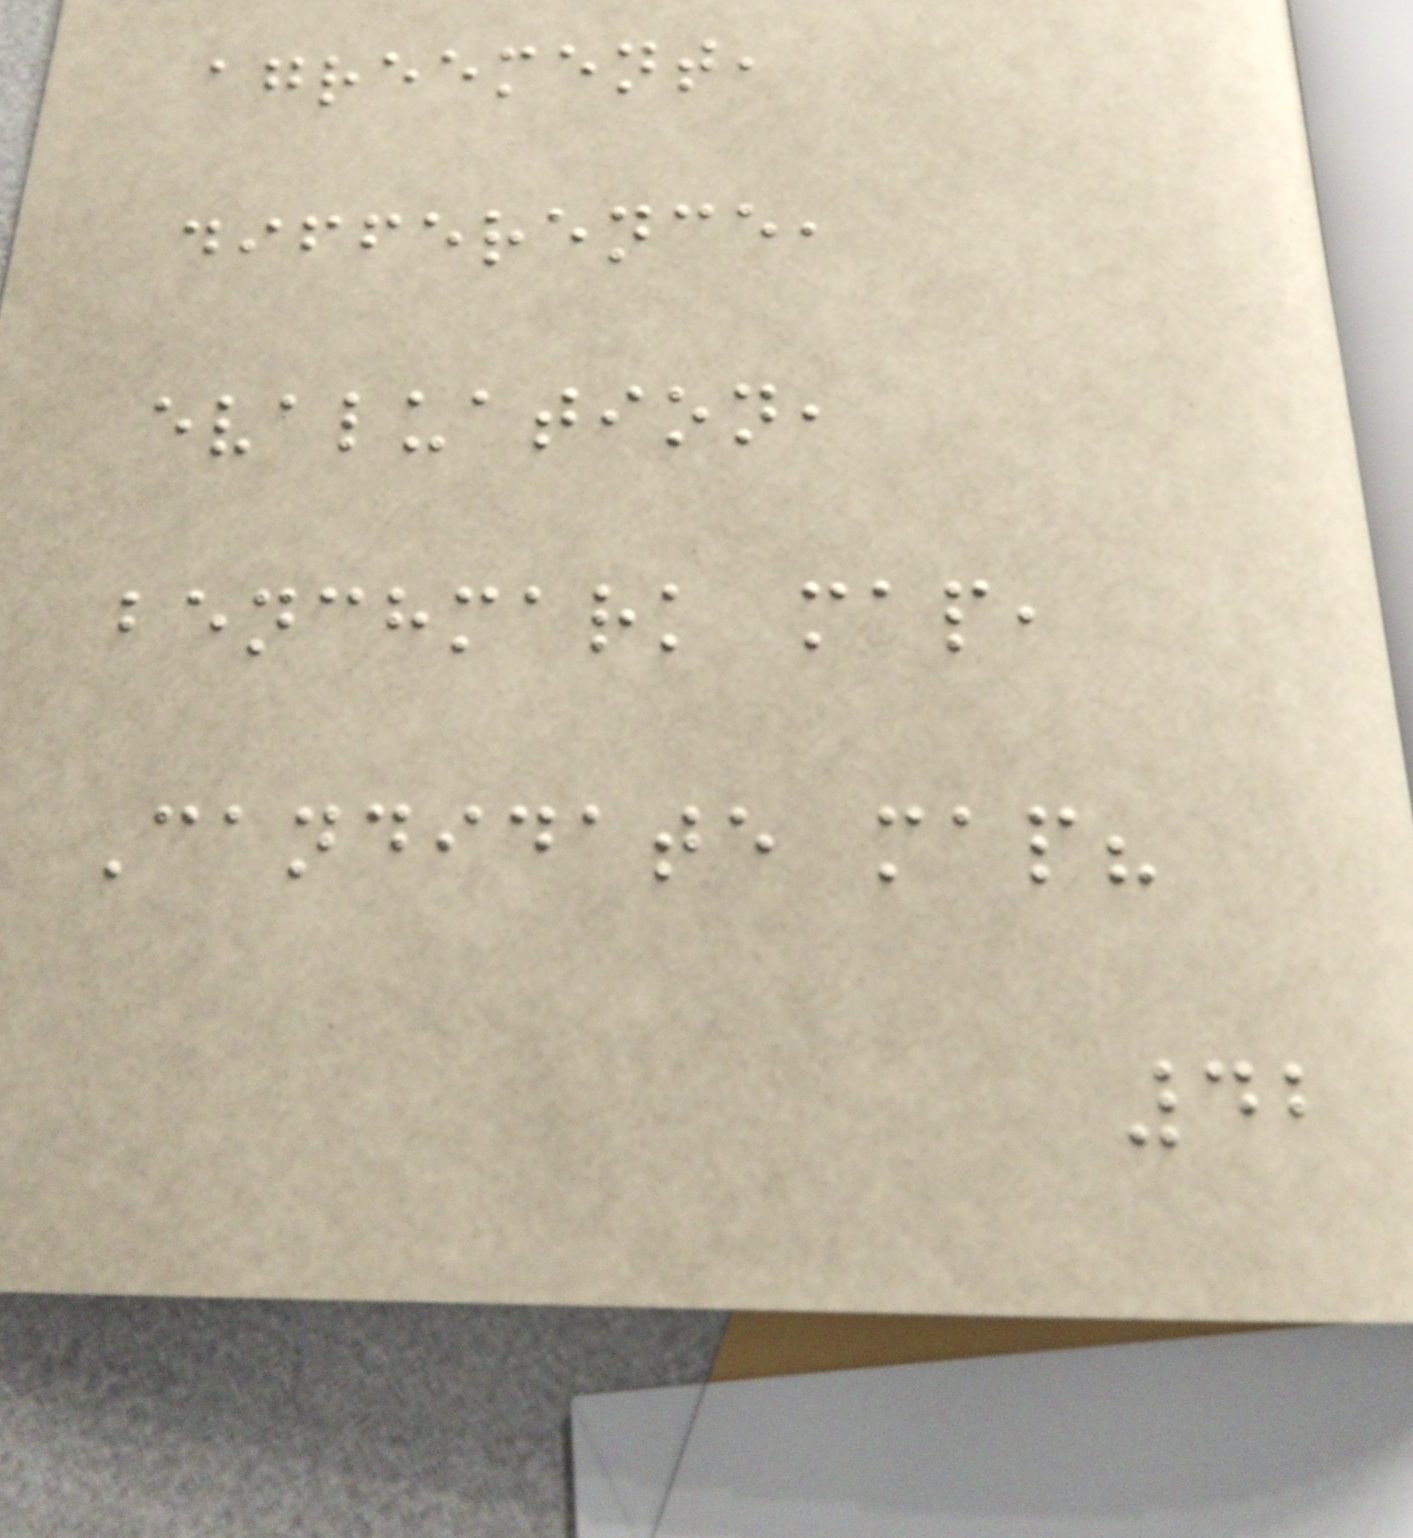agreement,
difference,
evaluation,
benchmark map,
Candidate map?
42
